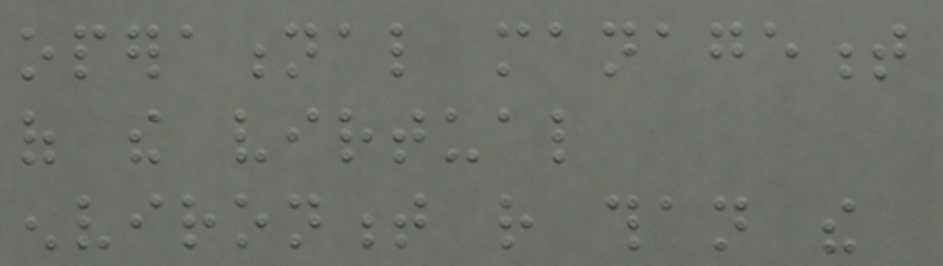operational management
of the virtual
environment rather than the
